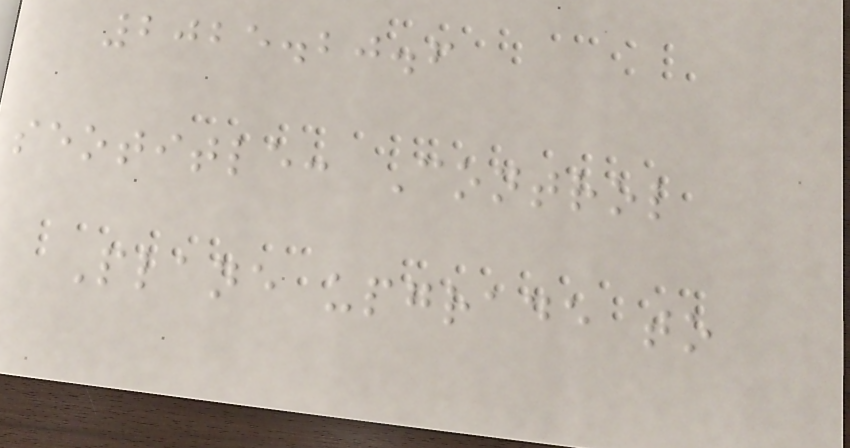2025.20.6
seotitle: Control
Plane upgrade to
